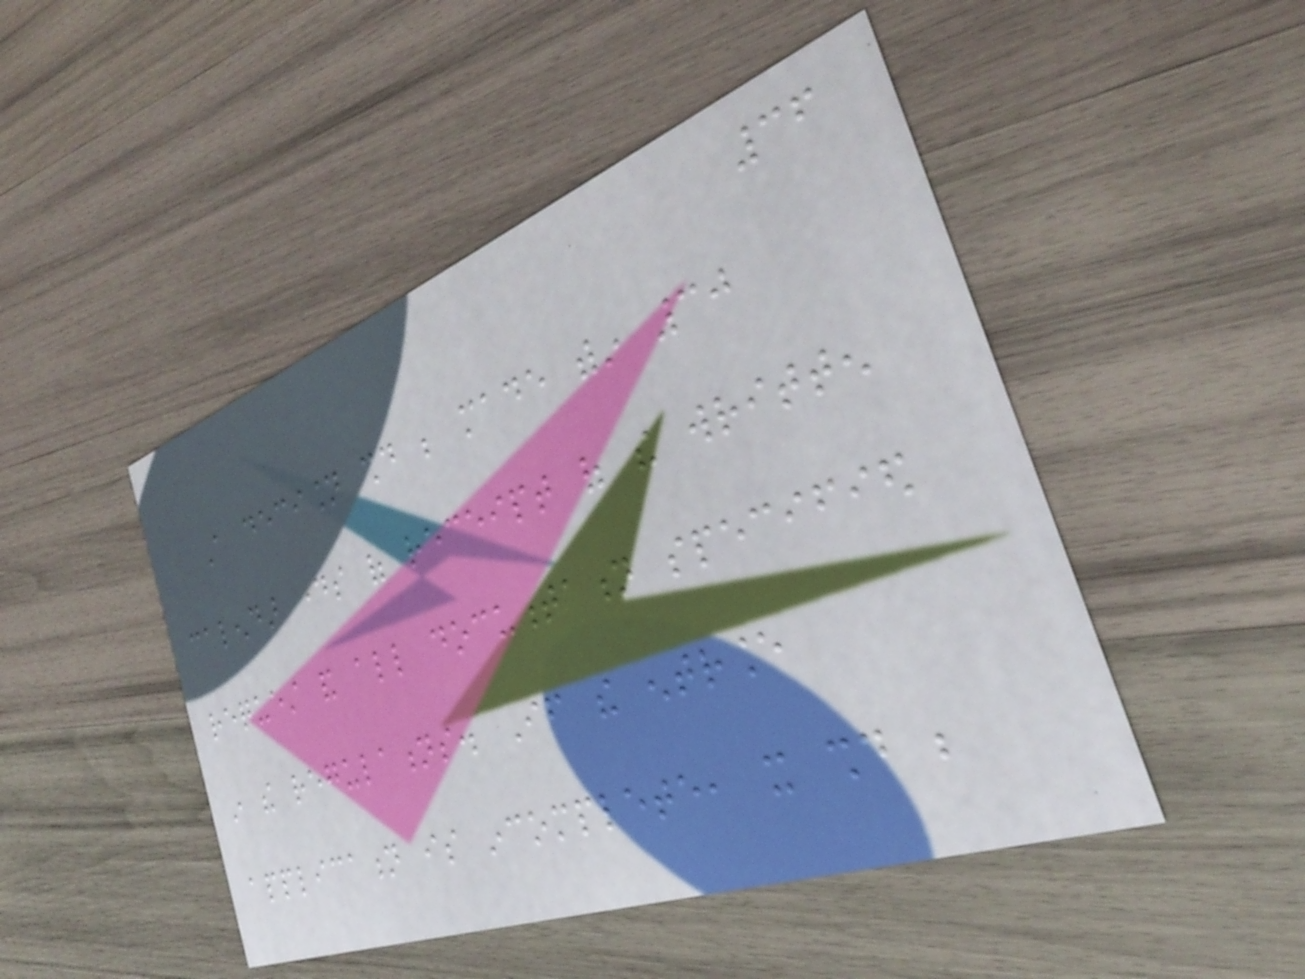36
A decision should be made within 30
calendar days of receipt of the written
request and all documentation specified
in the regulations. If the entrance
application is incomplete, it should be
